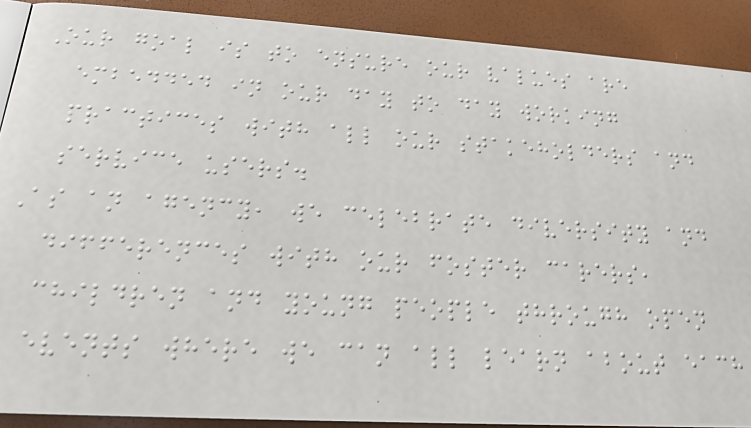Our goal is to ensure our values are
embedded in our day to day working
practices with all our stakeholders and
service users.
As an agency, we celebrate diversity and
differences with our foster carers,
children and young people through open
events where we can all learn about each
